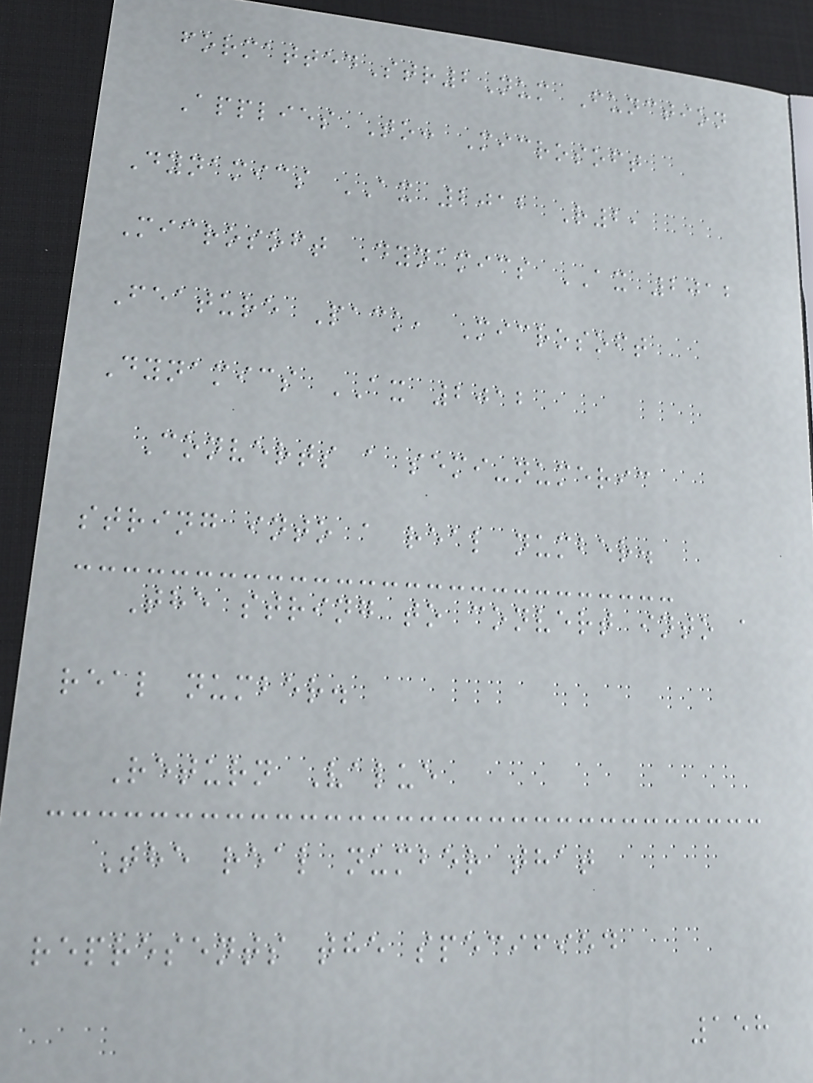formattedStr2Num Function
Applies To: Microsoft
Dynamics AX 2012 R2,
Microsoft Dynamics AX 2012
Feature Pack, Microsoft
Dynamics AX 2012
Converts a semi-numeric
string into a real number.
The string to convert into a
real number.
Return Value
The real number that
represents the specified
158
